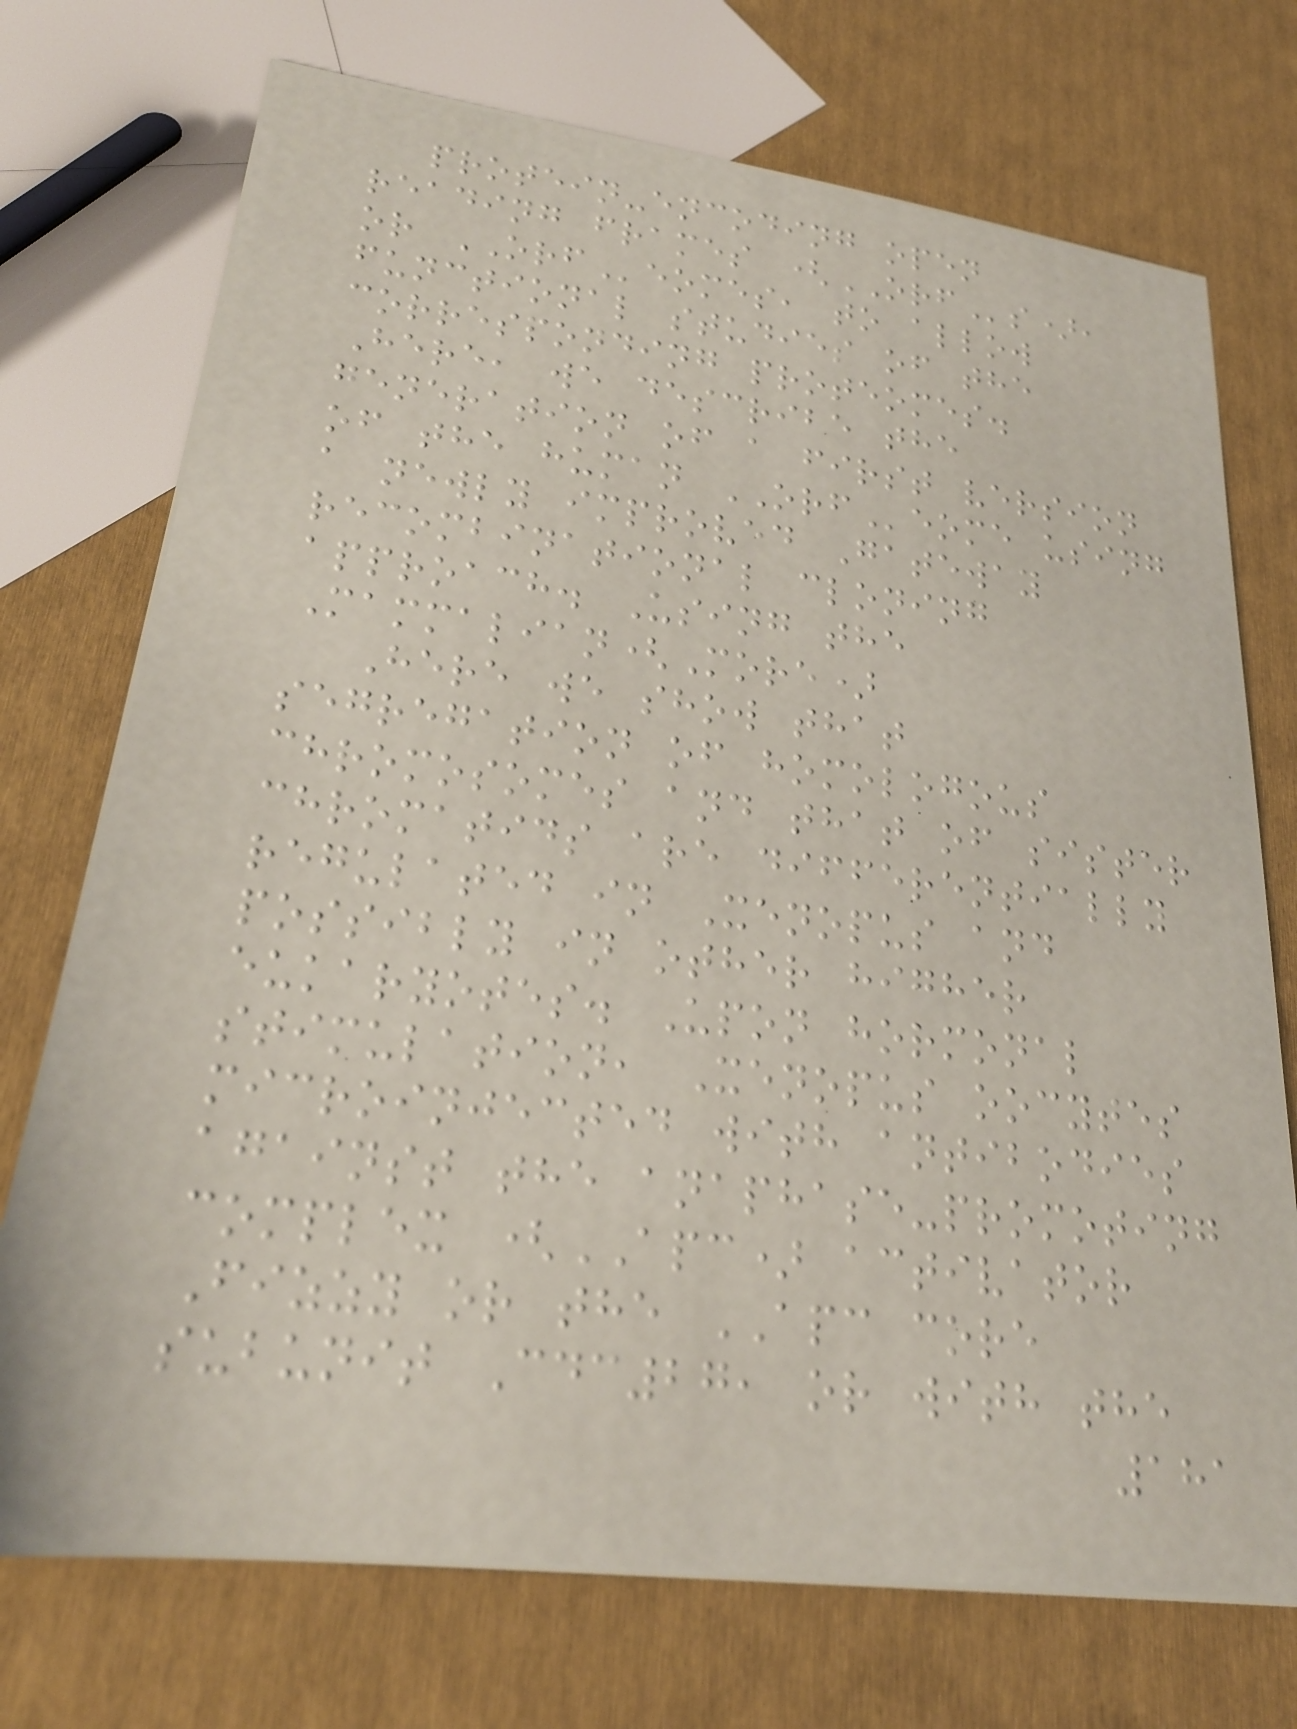protein-encoding open
reading frames (ORFs),
or ORFeomes, to allow
functional studies of the
corresponding proteomes.
Here, we describe the
generation of a first version
of the human ORFeome using
a newly improved Gateway
recombinational cloning
approach. Using the
Mammalian(More)
Here we show that
segregation of homologous
chromosomes and that of sister
chromatids are differentially
regulated in Xenopus and
possibly in other higher
eukaryotes. Upon hormonal
stimulation, Xenopus oocytes
microinjected with antibodies
against the anaphase-promoting
complex (APC) activator
Fizzy or the APC core
subunit Cdc27, or with the
181
